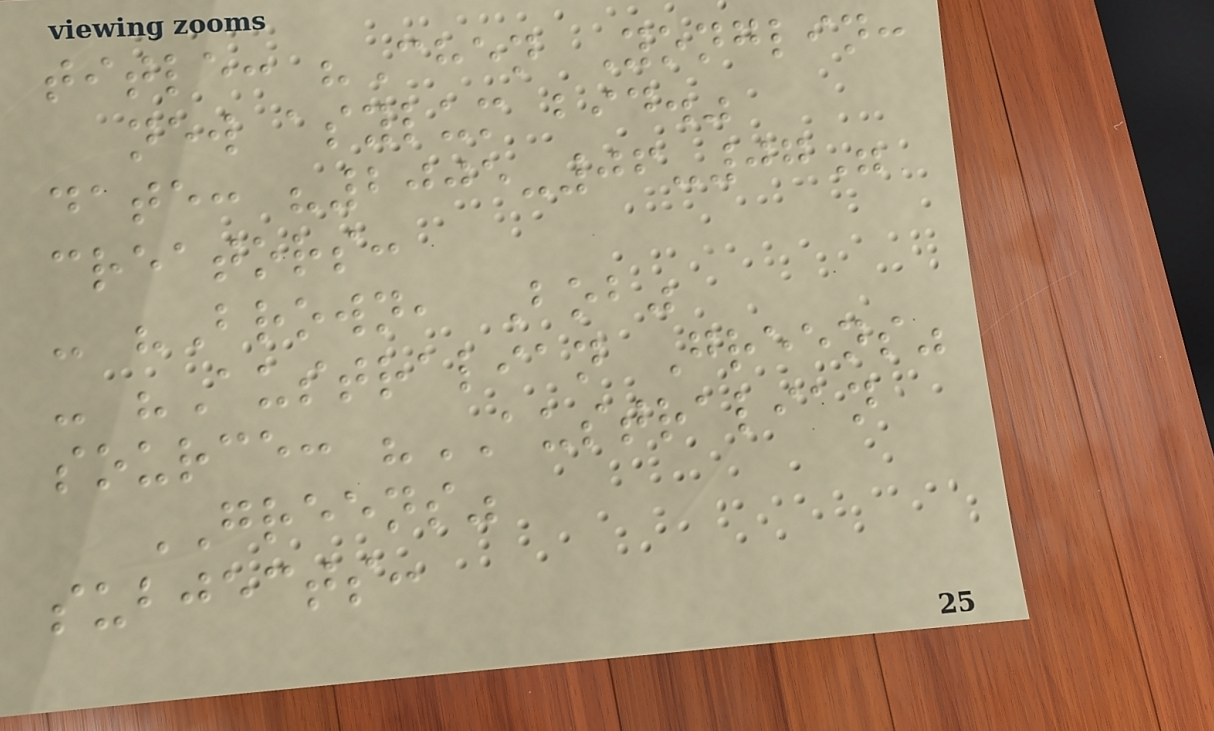title: "Chen Yonglin:
new asylum bid."
date: "2005-06-07"
creators:
- "Brown, Bob"
- "Australian Greens"
source: "AUSTRALIAN
GREENS"
subjects:
